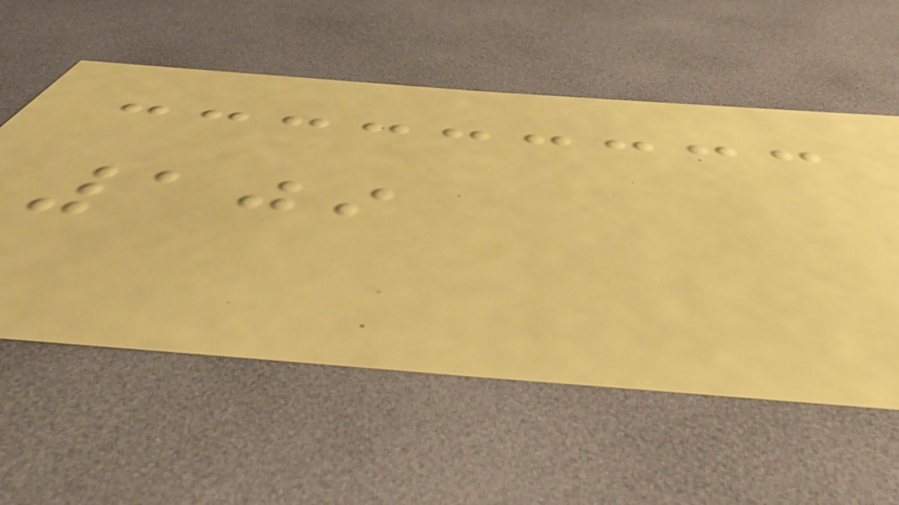109
